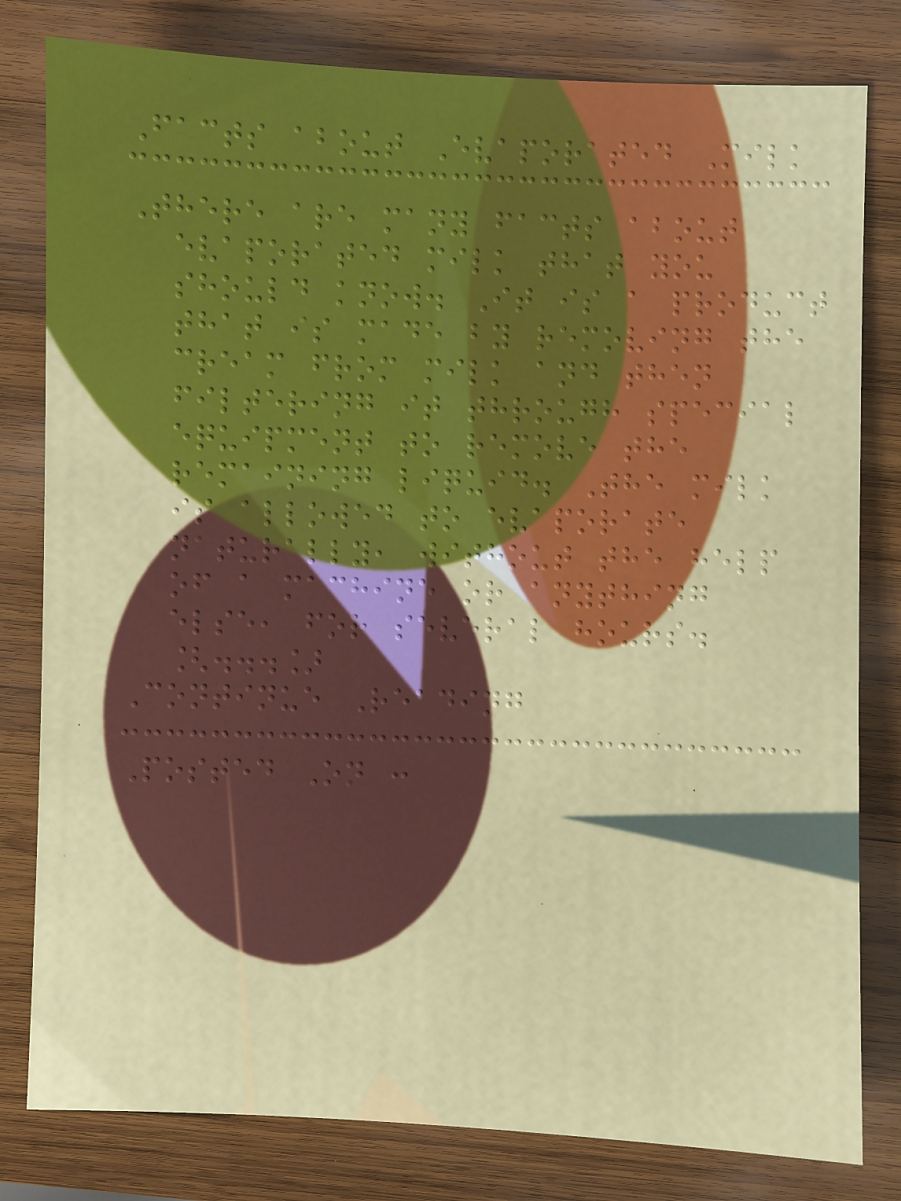Facts about Evaporated Milk
There are many facts about
evaporated milk that you
should know. It is a product
that is made by removing the
cream from milk and then
filtering it through special
equipment to remove the
remaining liquid. The milk
is allowed to evaporate
naturally, without the help
of a machine or anything
else, for several hours.
[...]
Continue Reading
Posted On :
